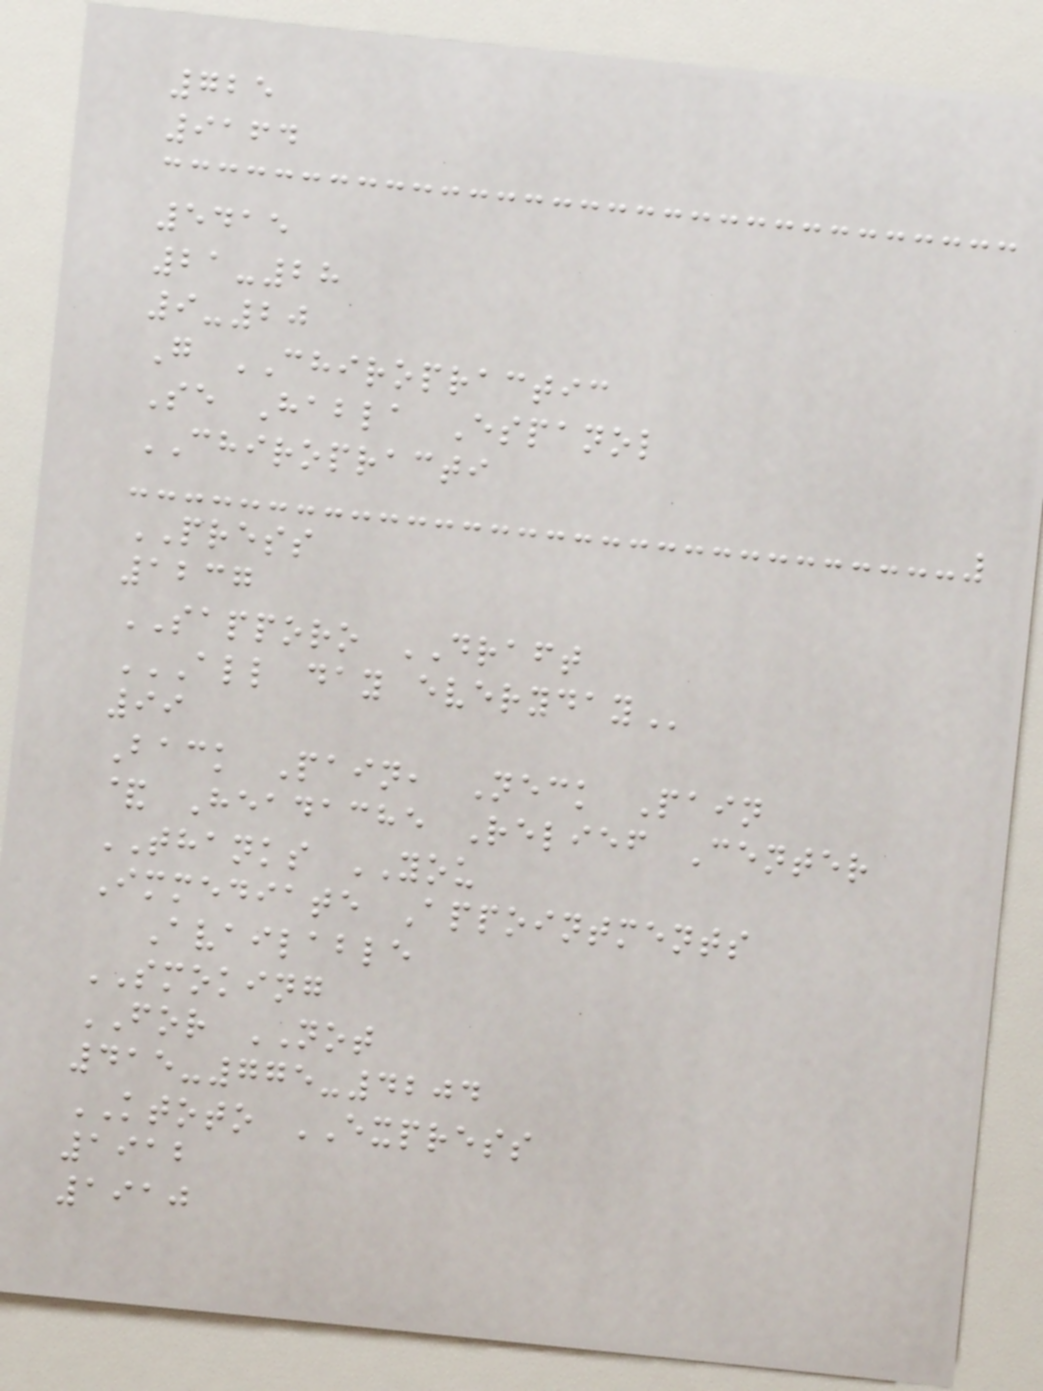725
9164
5415
21-28
9-20
G CHIROPRACTIC
Se Habla Espanol
CHIROPRACTI
PRESS
1237
SAPPORO DRAFT
ALL DAY EVERYDAY
99
Back Pain, Neck Pain
& Headache Relief Center
THANKS YOU
Immediate Appointments
Available
SMOKING
FOR NOT
415-775-4204
KTOTO EXPRESS
1912
1910
